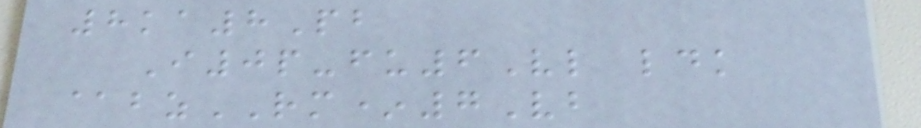8ka8Pb
I0p-fu6Vl ldk
@bzRM*7Vb
